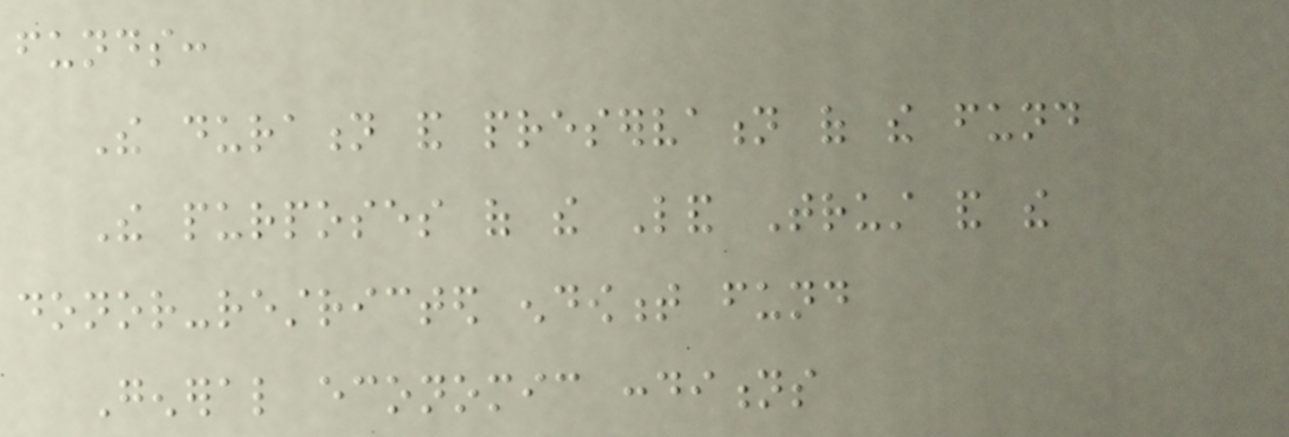funds:
The duration and preservation of the fund
The purposes of the Land Trust and the
donor-restricted endowment fund
General economic conditions
